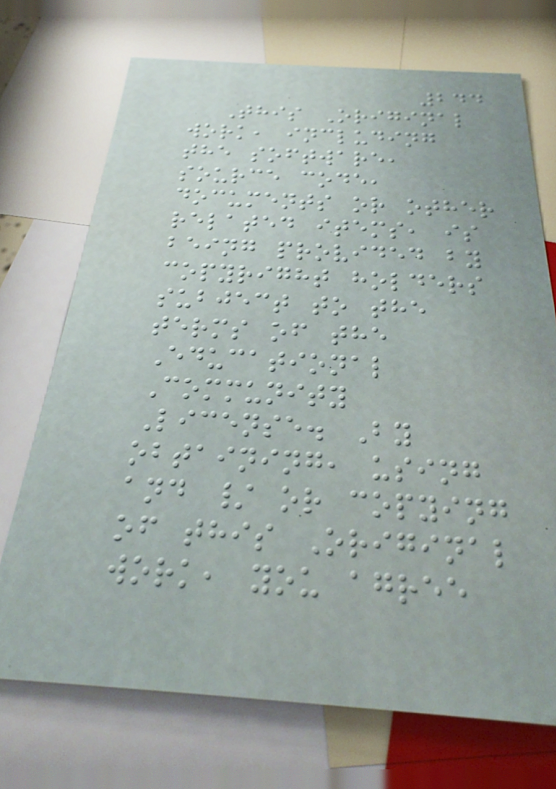244
This Original
work, including
the software,
source code,
documents or other
related items, is
being provided by
copyright holders
subject to the
terms of the
Educational
Community
License. By
obtaining, using
and / or copying
of this Original
work, you agree
